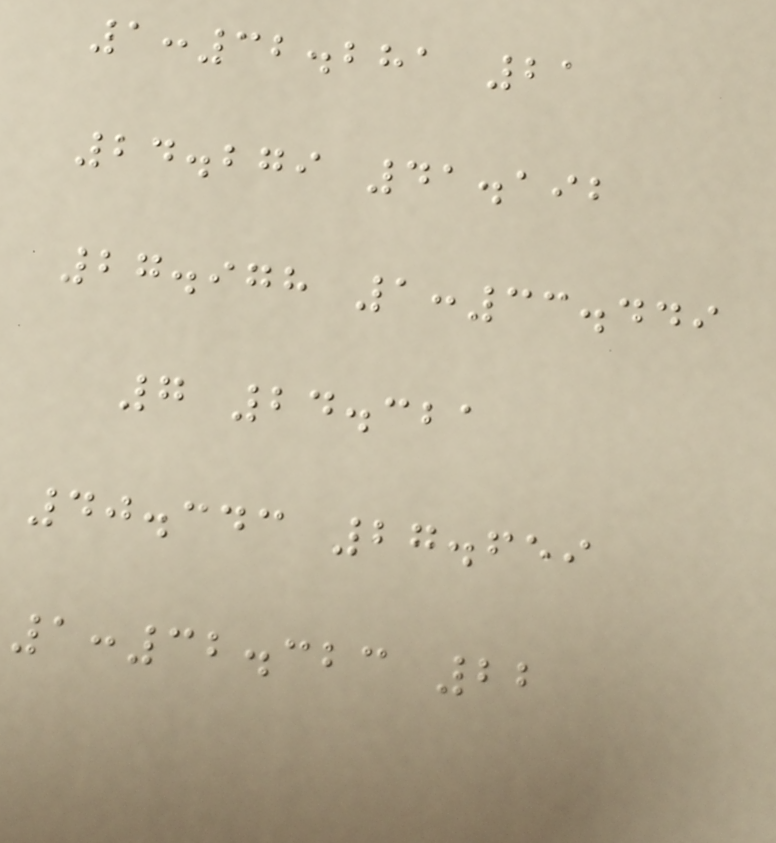1:32.281 21
24.279 41.192
27.978 1:33.449
7 24.321
40.343 27.659
1:32.323 22
